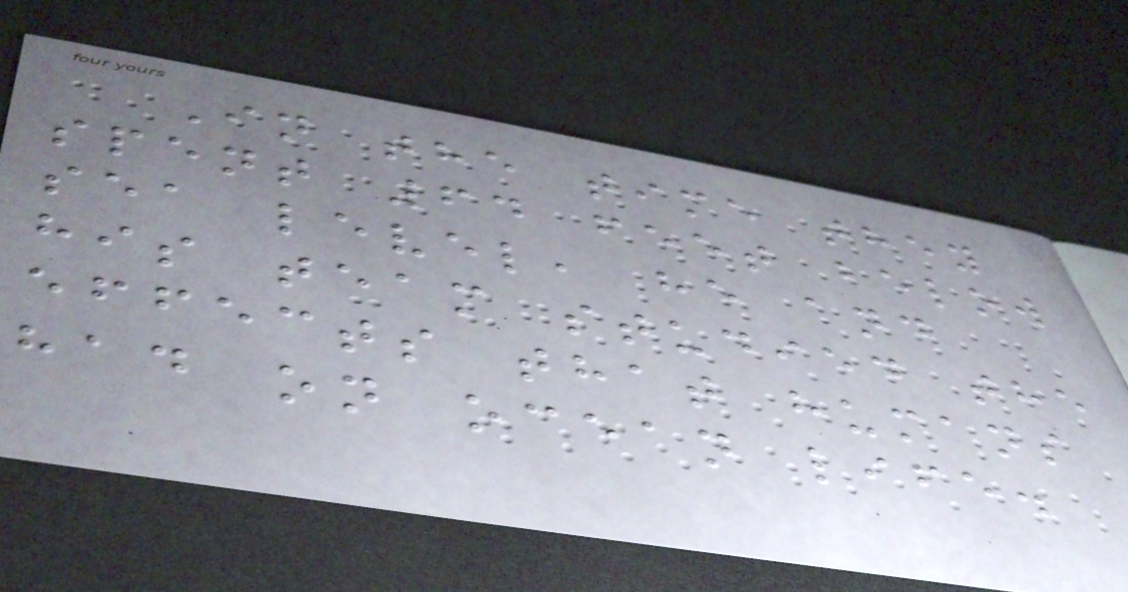In the time they
spent 64 feet below
sea level, he and
his team studied the
effects that humans
had on ocean life.
